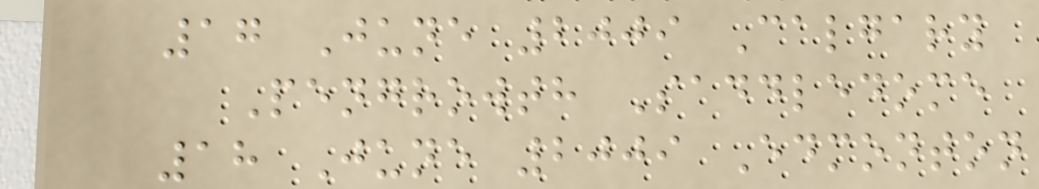17 June 2009 Calgary
Pengrowth Saddledome
18 June 2009 Edmonton
